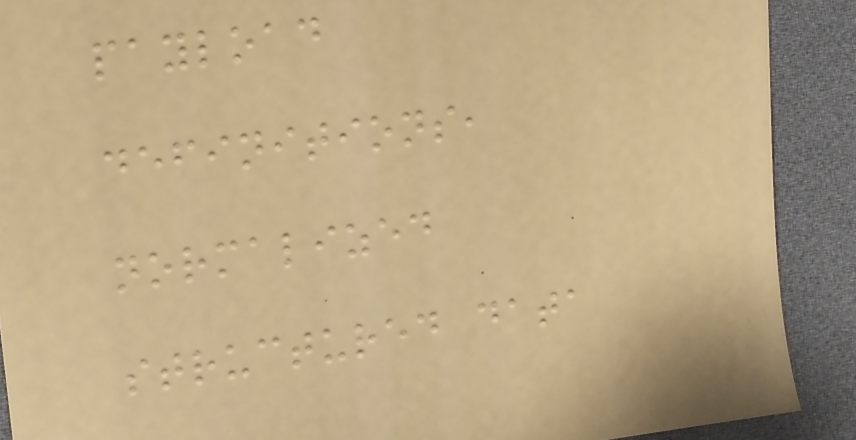payload
definitions,
normalized
structured data
